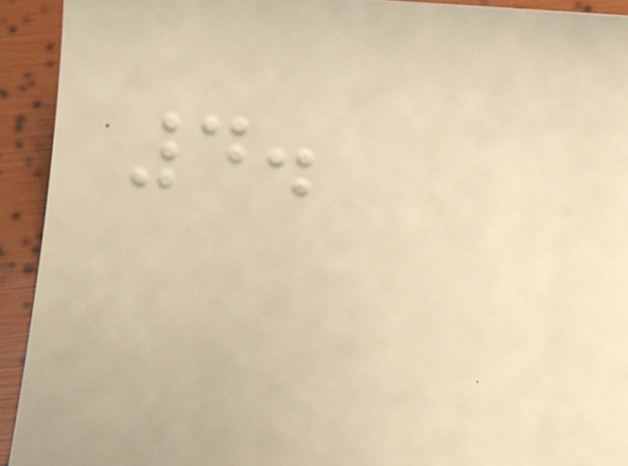4.
